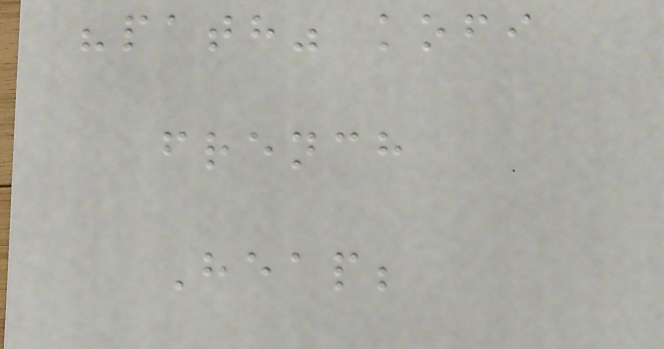"path" kofi
french
Heap;
